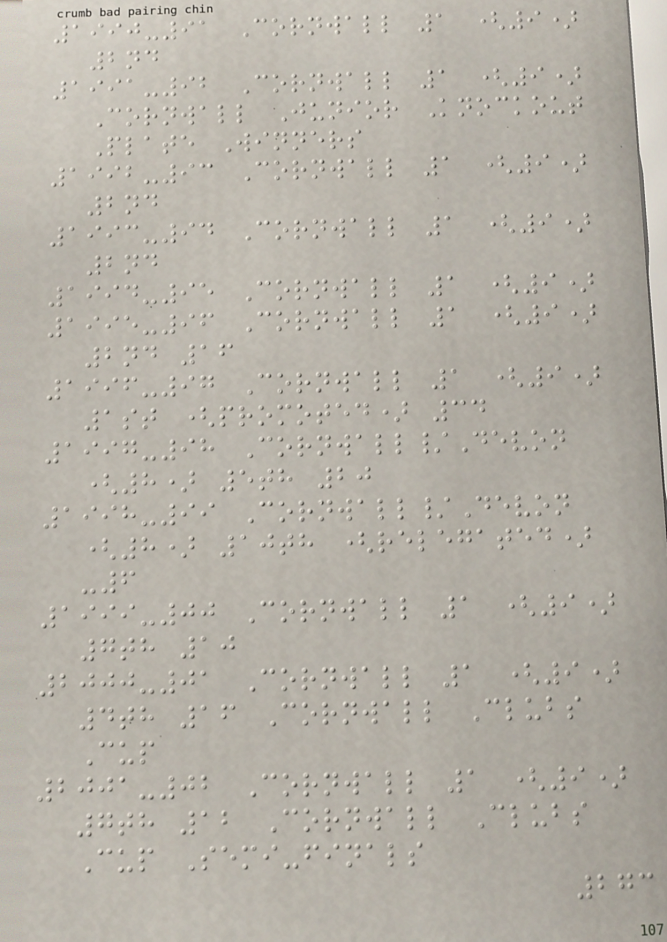1990-91 Cornwall 1 (9)
2nd
1991-92 Cornwall 1 (9)
Cornwall Junior Knockout
Plate Winners
1992-93 Cornwall 1 (9)
2nd
1993-94 Cornwall 1 (9)
2nd
1994-95 Cornwall 1 (9)
1995-96 Cornwall 1 (9)
2nd 16
1996-97 Cornwall 1 (9)
1st (promoted) 34
1997-98 Cornwall/Devon
(8) 5th 20
1998-99 Cornwall/Devon
(8) 10th (relegated)
-6
1999-00 Cornwall 1 (9)
7th 10
2000-01 Cornwall 1 (9)
4th 16 Cornwall Clubs
Cup
2001-02 Cornwall 1 (9)
7th 12 Cornwall Clubs
Cup Semi-finals
273
